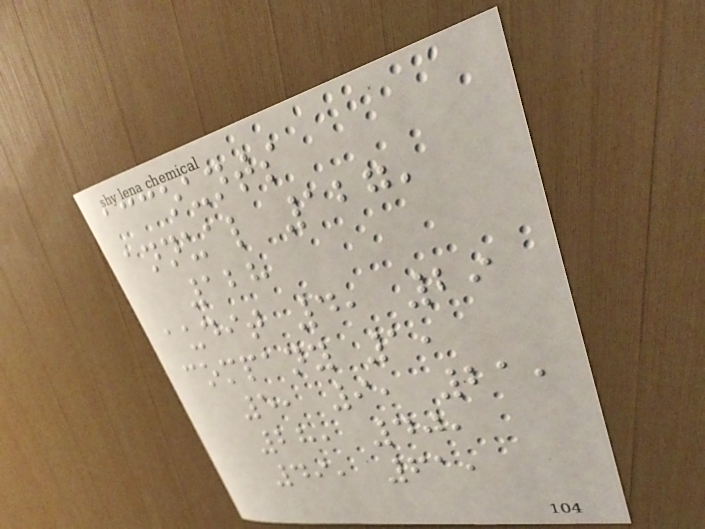accounts
annual 127,
128
audit 4, 29
company 1,
5, 9, 21,
28, 40,
49, 61,
